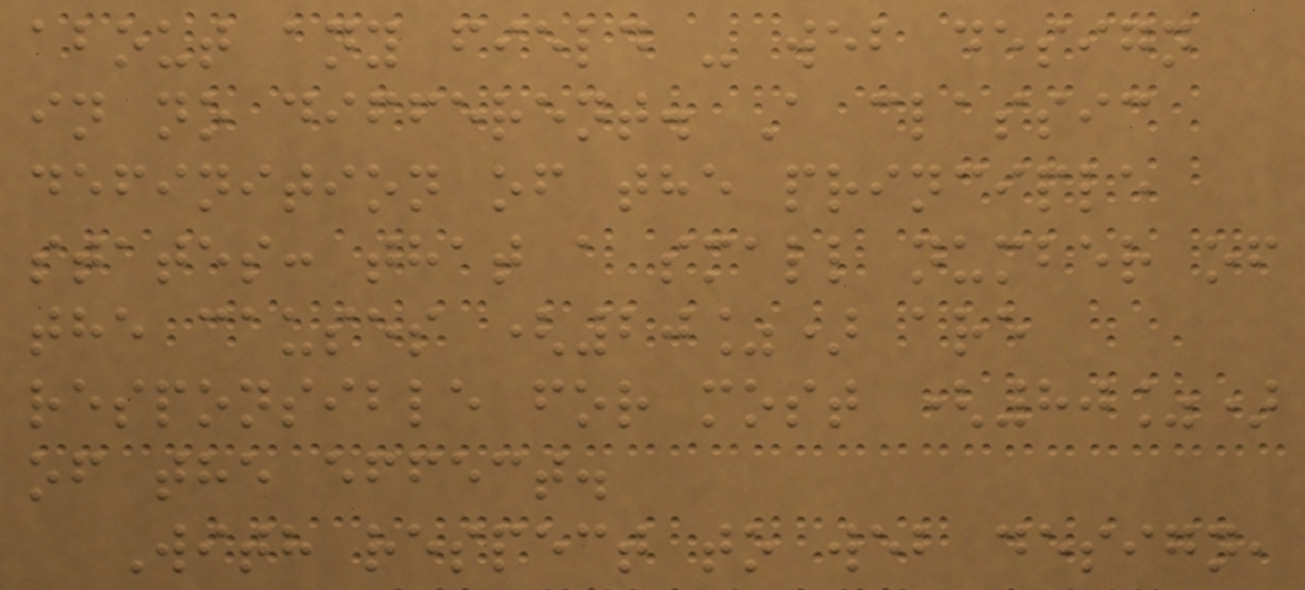about any field - web design
in no different. A classic
definition of the principle
states: that a small number of
the causes (20%) are
responsible for most (80%)
of the effect.
With respect to web design,
